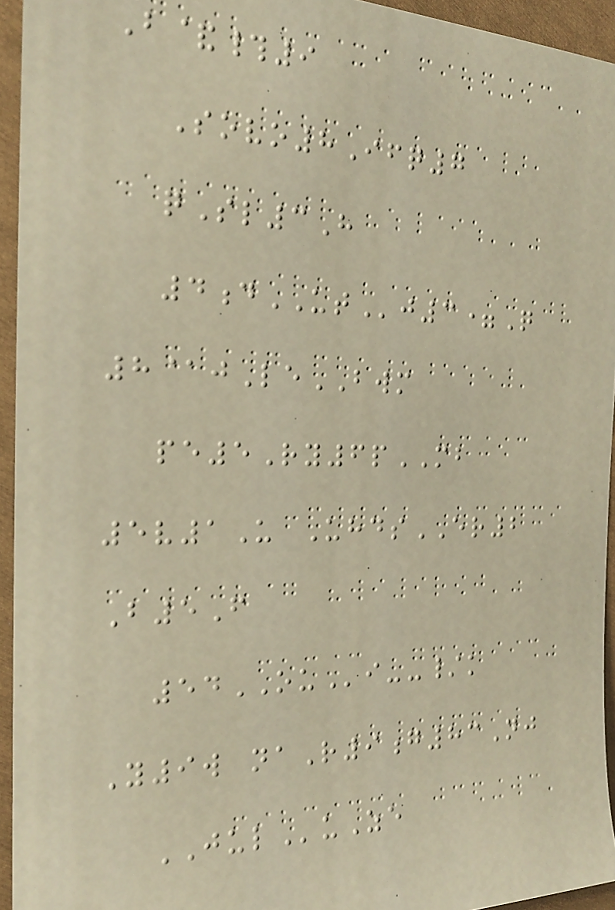B&#9
Sovo8Ifq7
qSl3H
4dUTj3=Q
8@jLeBWM
pe5Ry6pMB
5v1U UhdsER2
B5F
54OUi--/k
Y9w naR9g83Nj
JULuZe
